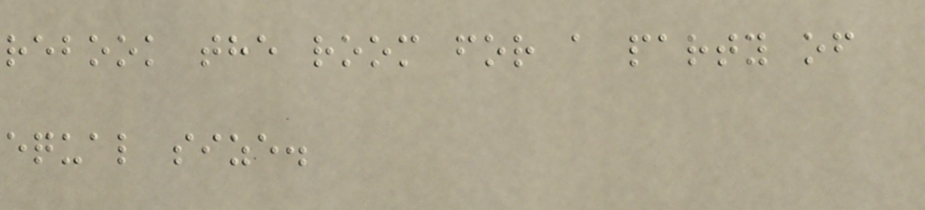rebook the room for a party of
equal size.
